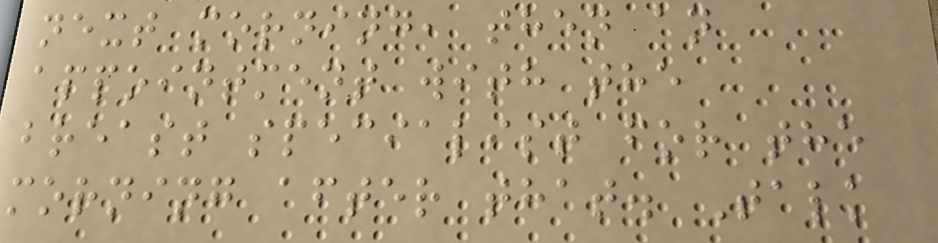next morning, then an
appointment with the
breast specialist for the
morning after that. Talk
